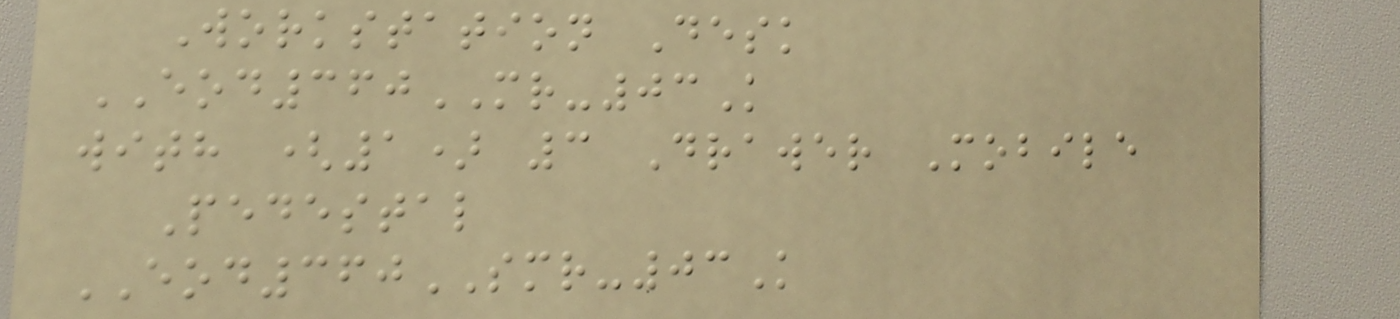Workstation Desk
EOD360MR-03K
with (1) 3 Drawer Mobile
Pedestal
EOD360SMR-03K
